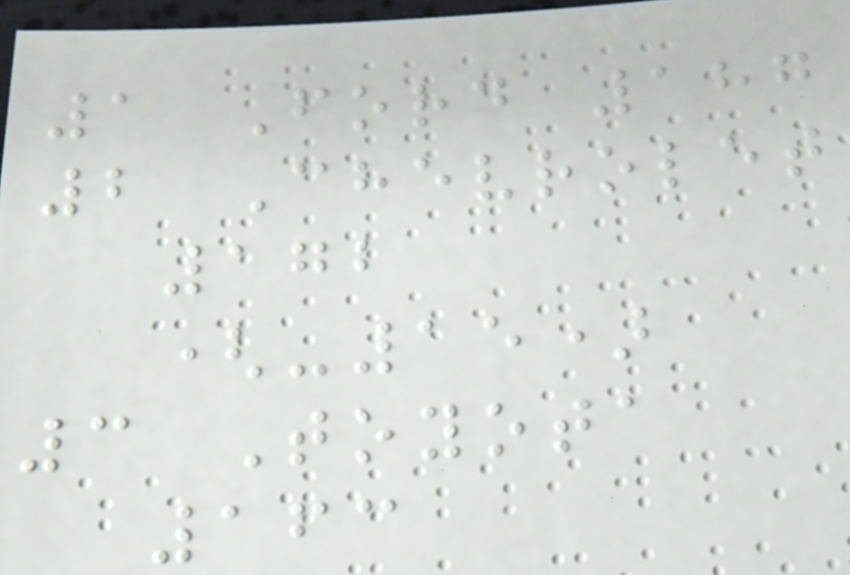1 Ford 187
2 Chevrolet
172
(-15)
3 Toyota
163
